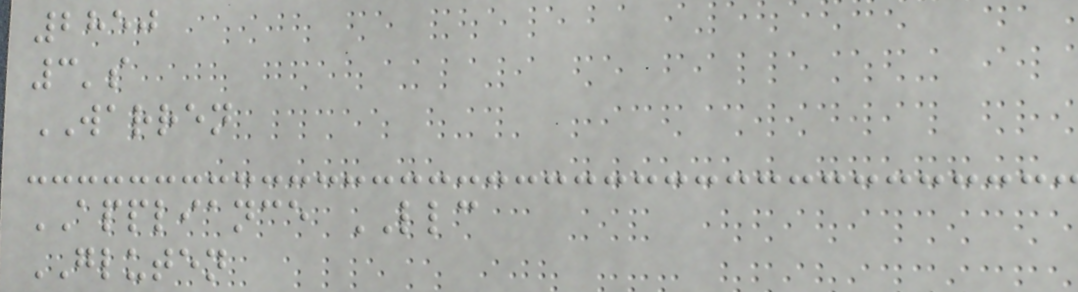2850
3's
WARREN
APPLIANCE LLC
GLUTEN
